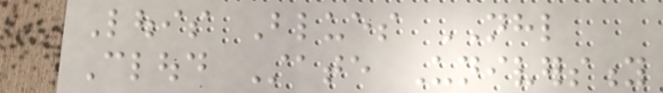Louis Blues NHL
Cloud State University
